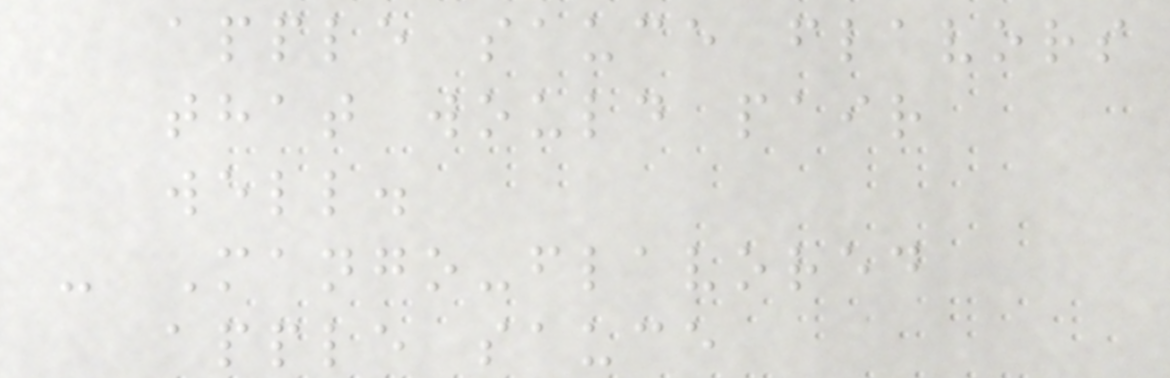apple sauce flavors
that would pair
well.
- Mango-flavored
apple sauce
